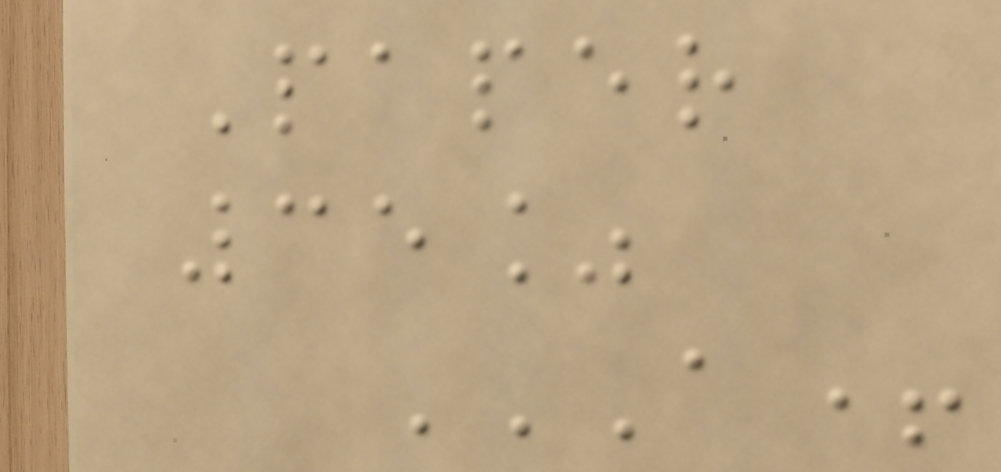Paper
35%
A+
